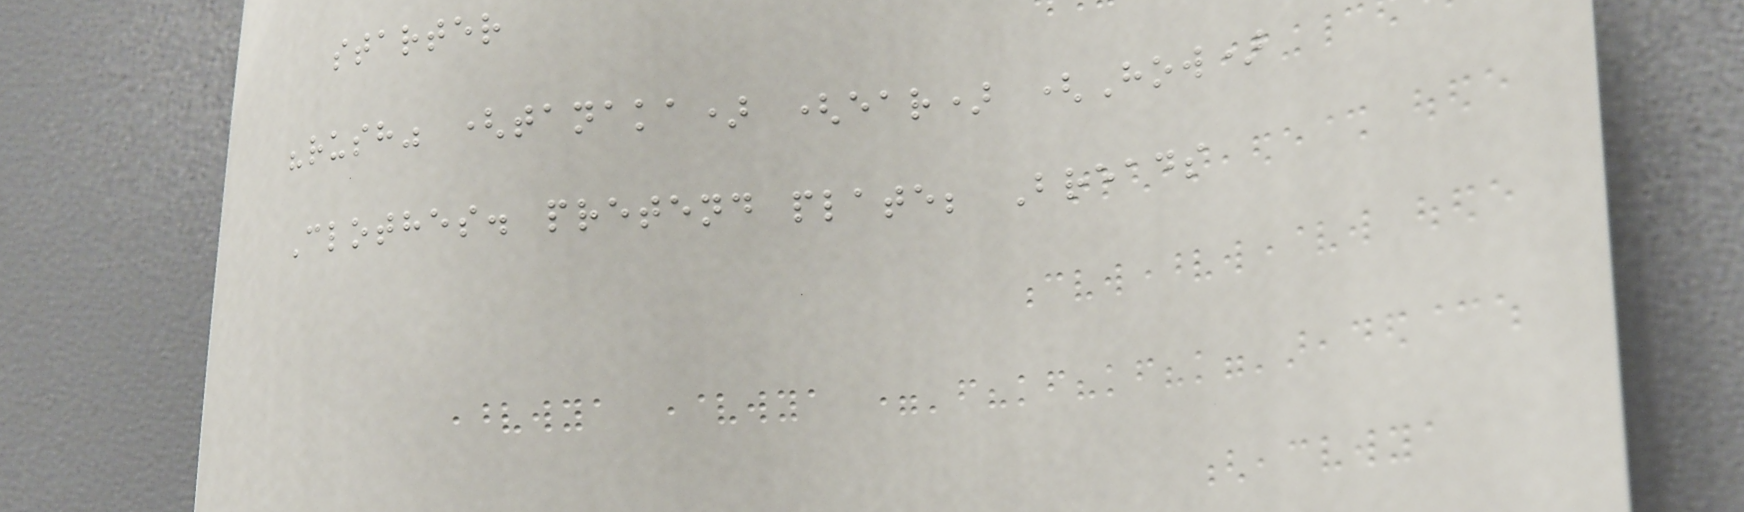starter
"rush" (tanaka) (ear) (How)
Clothes. pretend plate; Breads
